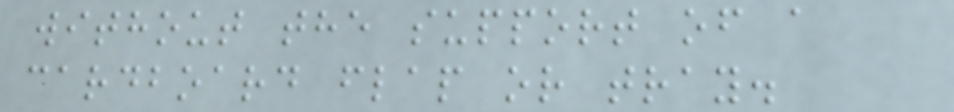without the support of a
cardboard flap or tray.
